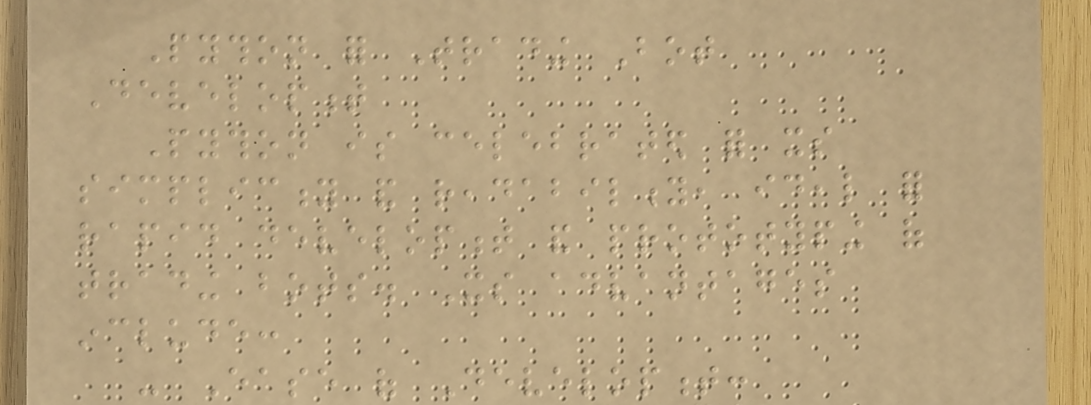Python for Trading Bot
Development
Python is celebrated for its
simplicity and readability, ideal for
rapid development and prototyping of
trading bots. Its advantages
include:
- Ease of Development:
